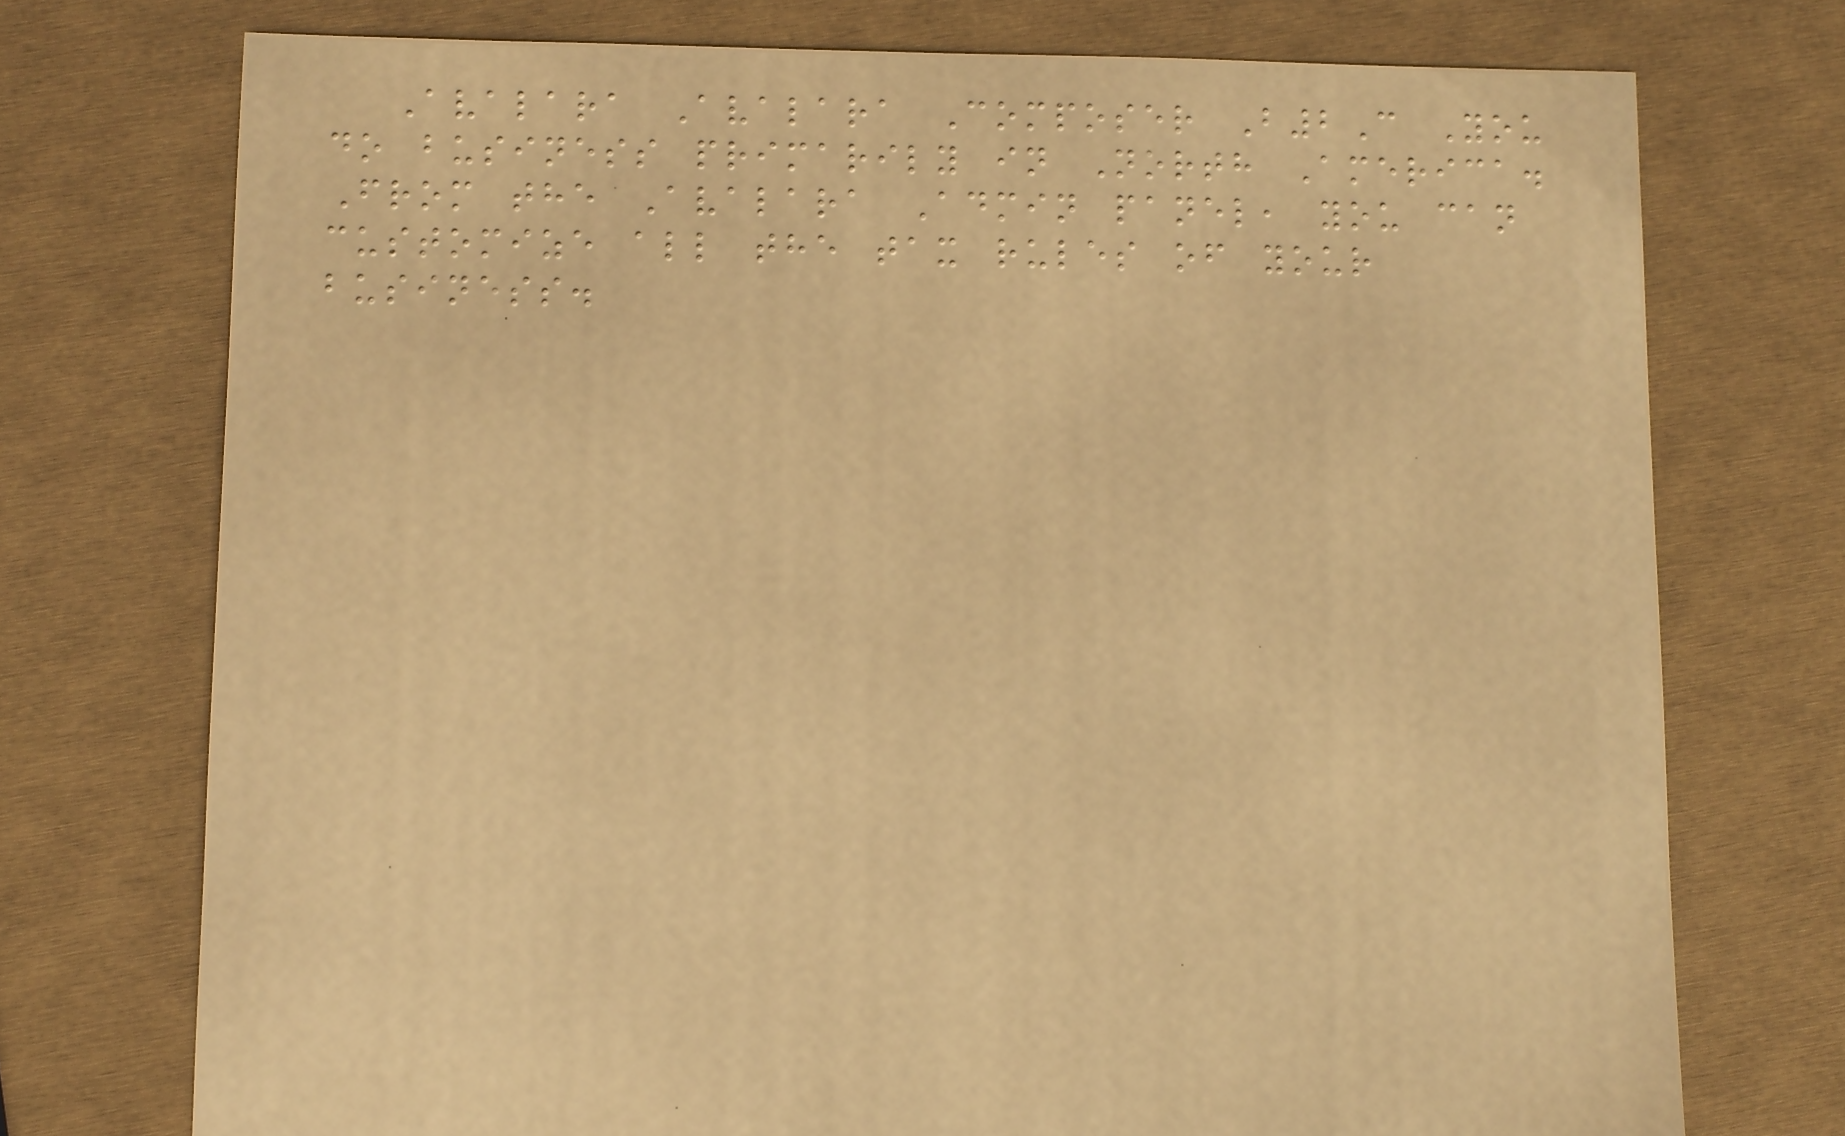Avalara Avalara Composer B2C You
do business primarily in North America.
From the Avalara Admin panel, you can
customize all the tax rules of your
business.
